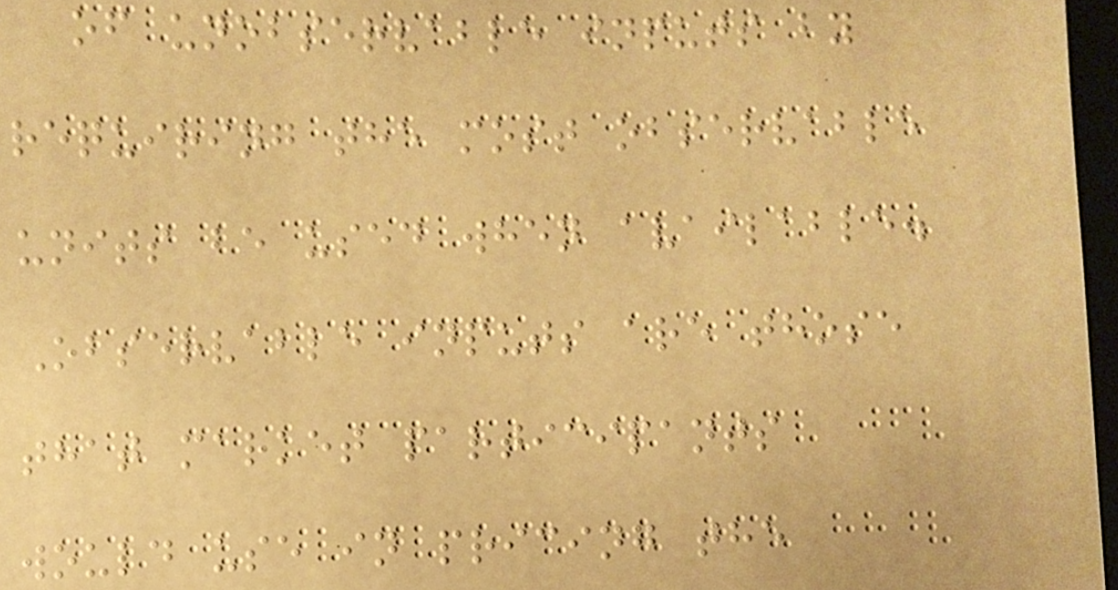of unobservable inputs by
requiring the most observable
units be used when available.
Observable inputs are those
that market participants
would use in pricing the
